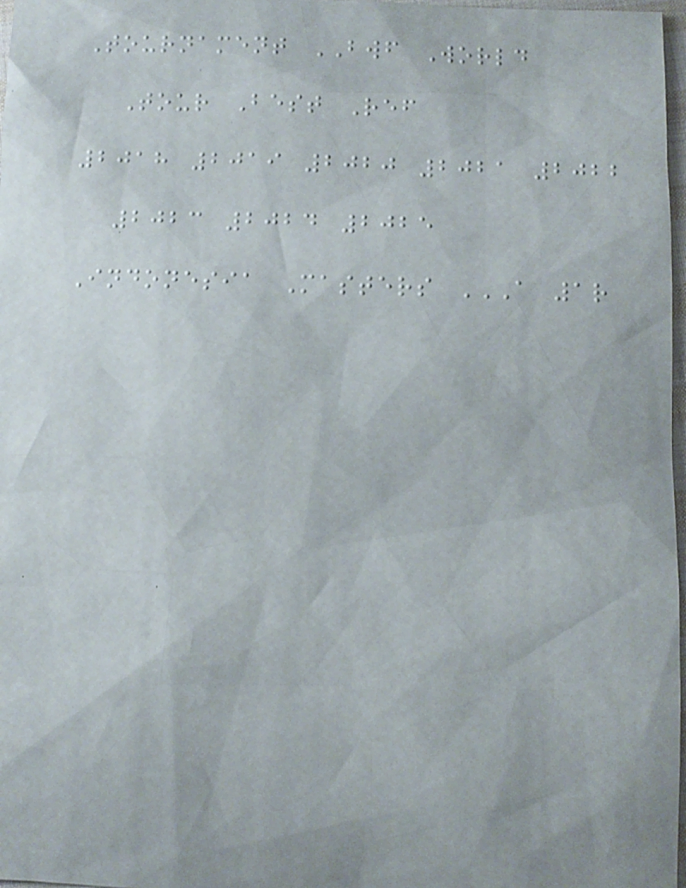Tournament BWF World
Tour Best Ref
2018 2019 2020 2021 2022
2023 2024 2025
Indonesia Masters A 1R
